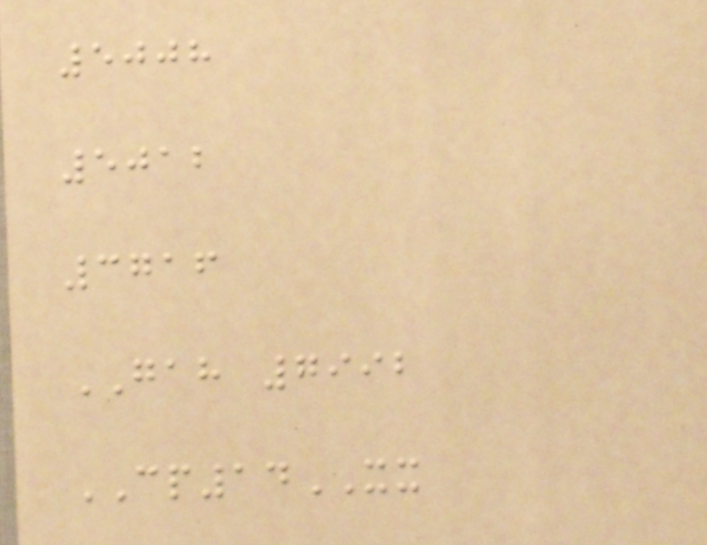5008
5012
3716
GAH 7992
CP14XX
